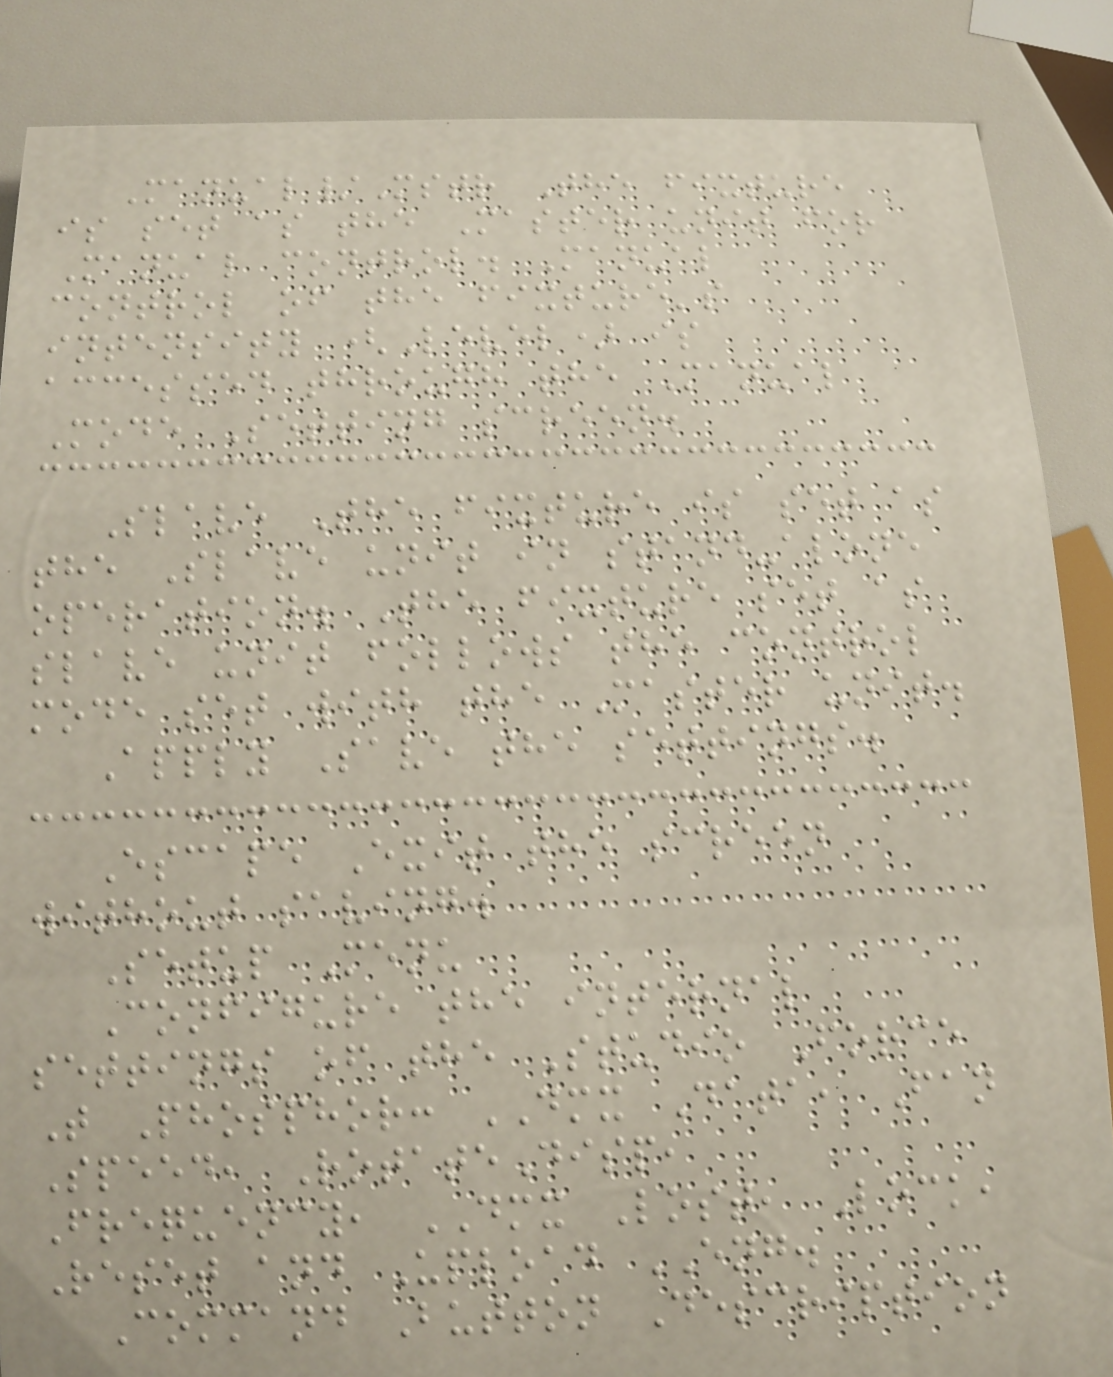Manual/Mstr The fixture
is set as the Master unit for
Manual control. Manual
control of the fixture's
intensity (Level) is
accessed through the Manual
Mode Setting screen.
Slave The fixture is set as
the Slave unit in stand-alone
operation. The fixture set as
slave unit follows the control
mode set with the Master unit.
Apply Save the settings.
Escape Exit the screen
without saving.
Setup Menu
Configure the internal
settings of the Studio Force
T Phosphor: DMX Data, Fan
Speed, RotateDisp,
Frequency, DMX Lost, Lock,
Reset and Upload ENG.
Command Button Description
